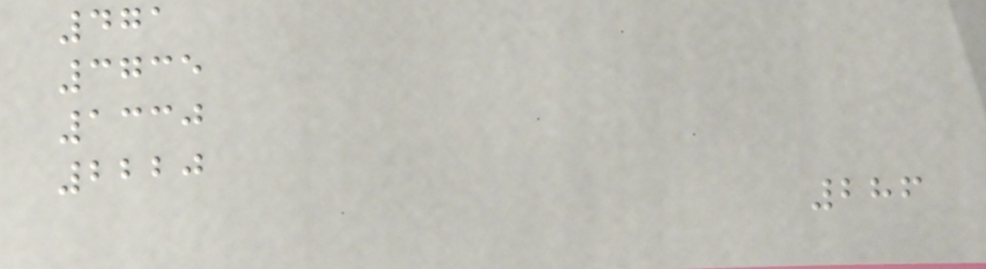471
3735
1330
2220
286
